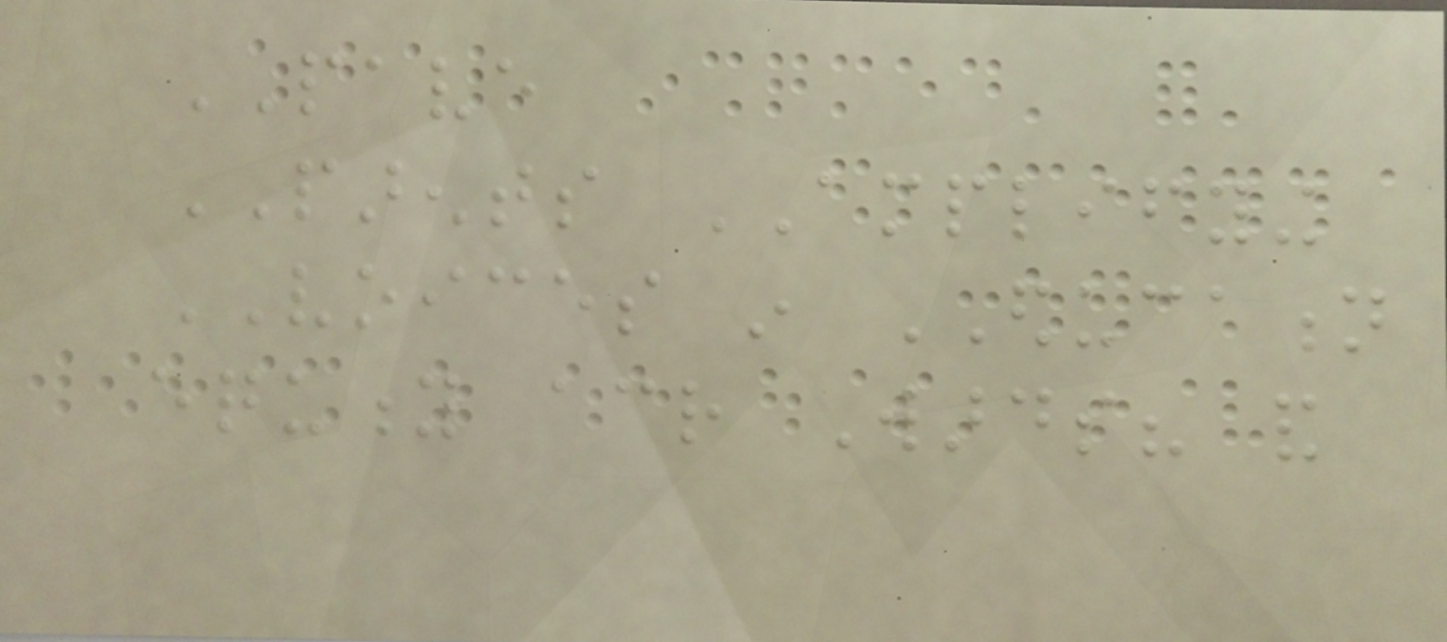PAVE
PARENTS AMPLIFYING
VOICES in EDUCATION
equity across Wards? and
